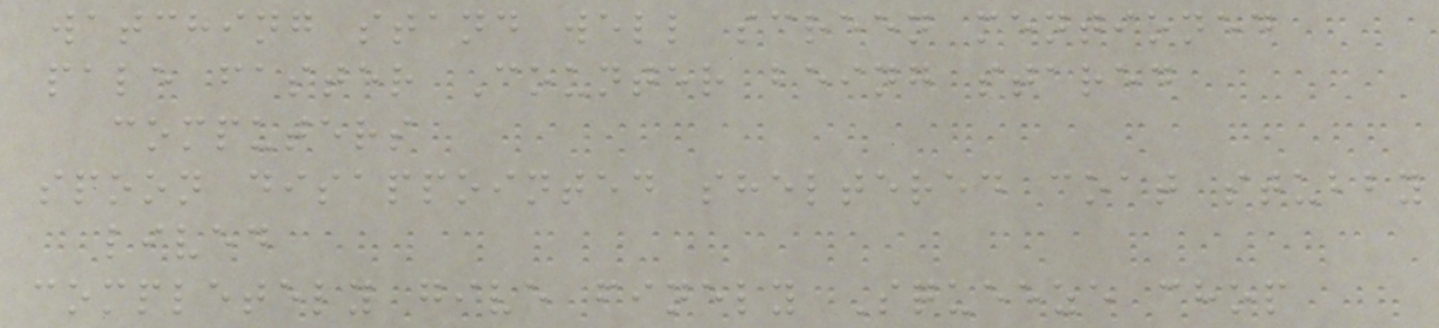watching stand well screen mentioned
pale faster Counter being stared
computers
spoon disappointed sheltered coat stubby
lived
completely give finely Squeeze chop
